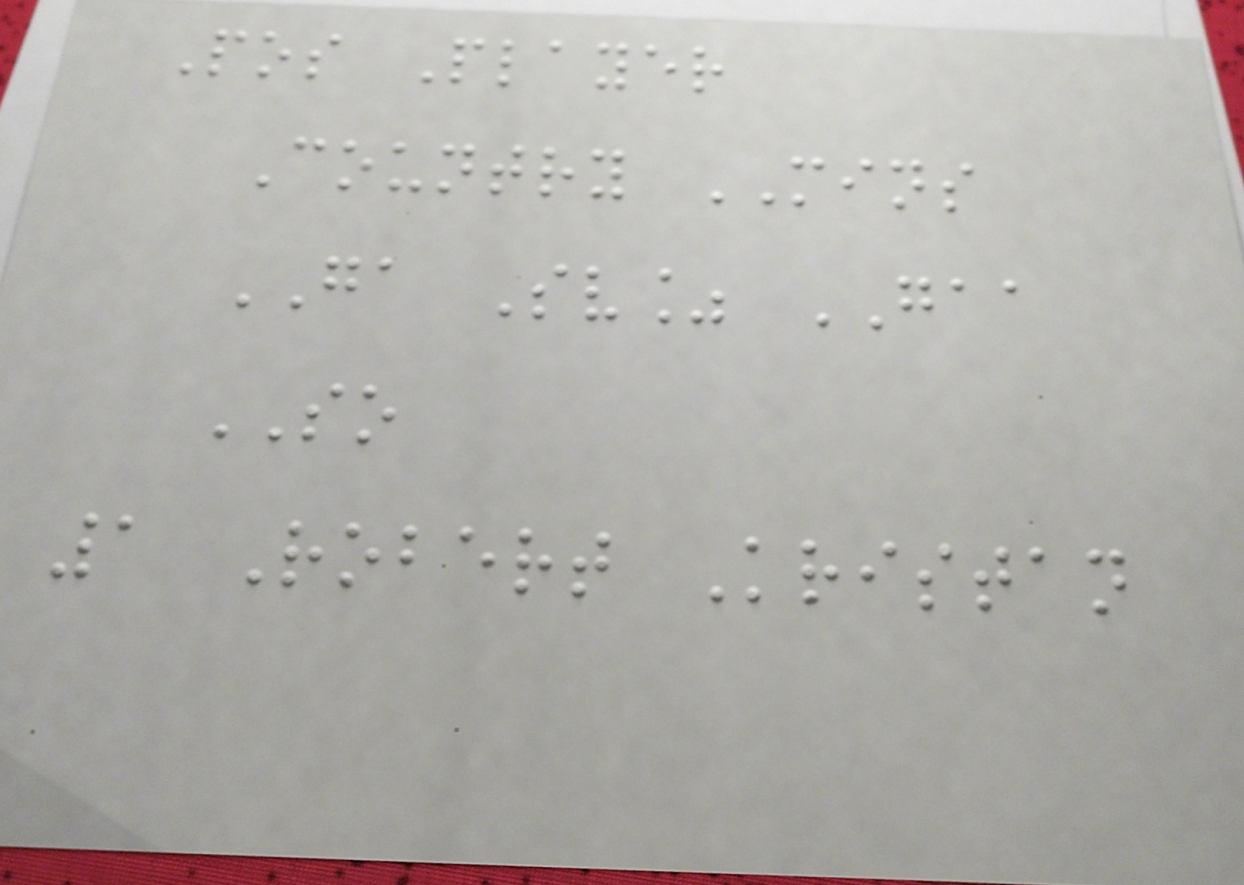Pos Player
Country MINS
GA Sv% GAA
SO
1 Robert Kristan
